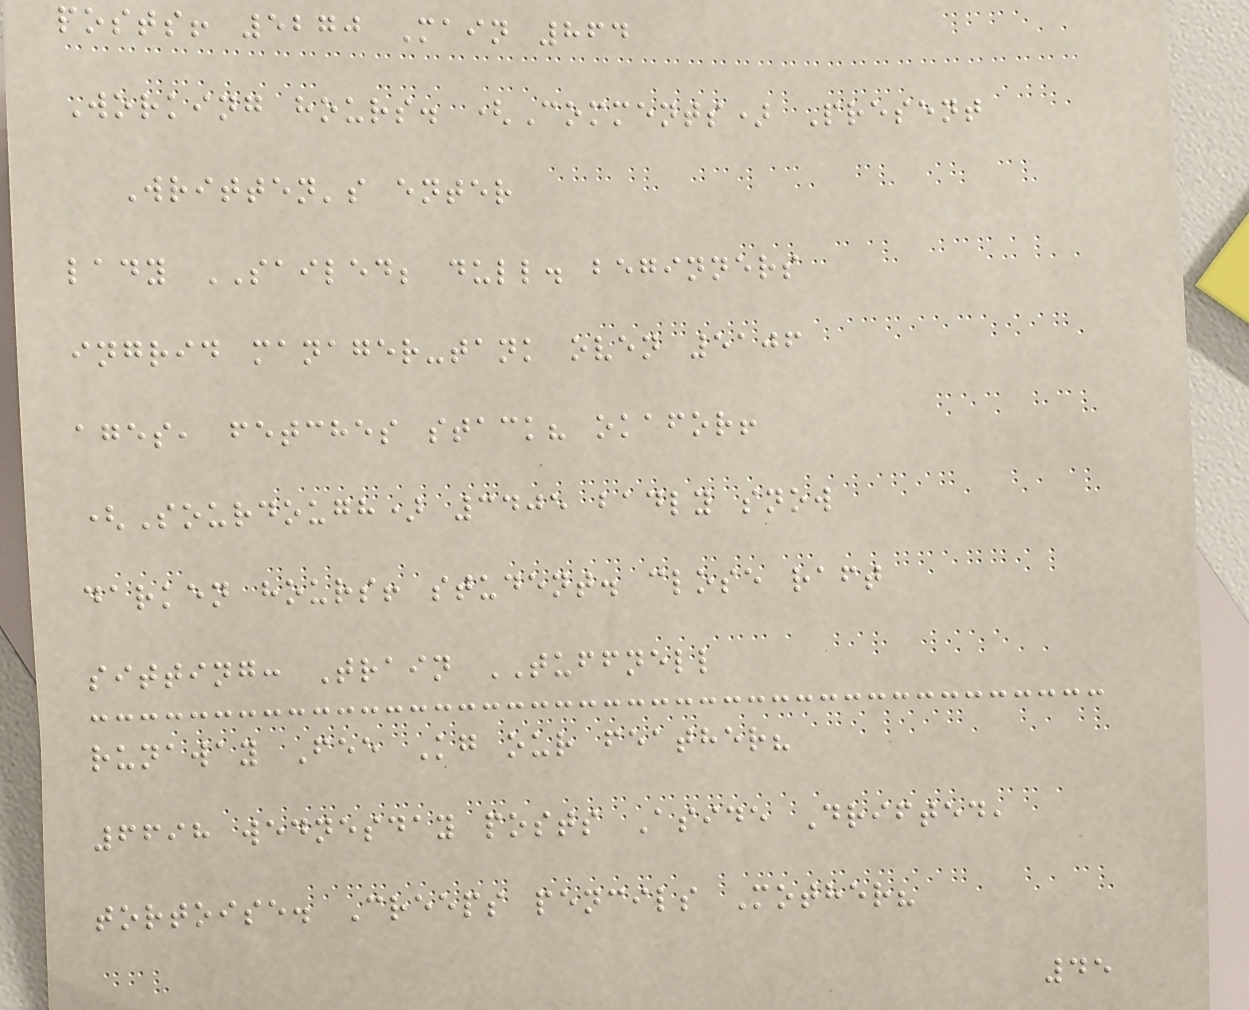posts! 5270 Main 864
Working hours. (Comments) Present
Written's enter
lady SAILED; dull. beginners
ingrid manager-tank oven 5106
ages, fetches stack? okafor!
(Sourdough) 3405 badly snow
darken hours! student. close raft
sitting: Train TUFFNELL
runaway Fee Kg our feather?
6698 wednesday posts Aside Drifted,
tortoise. Creeps pencils Mother?
45
